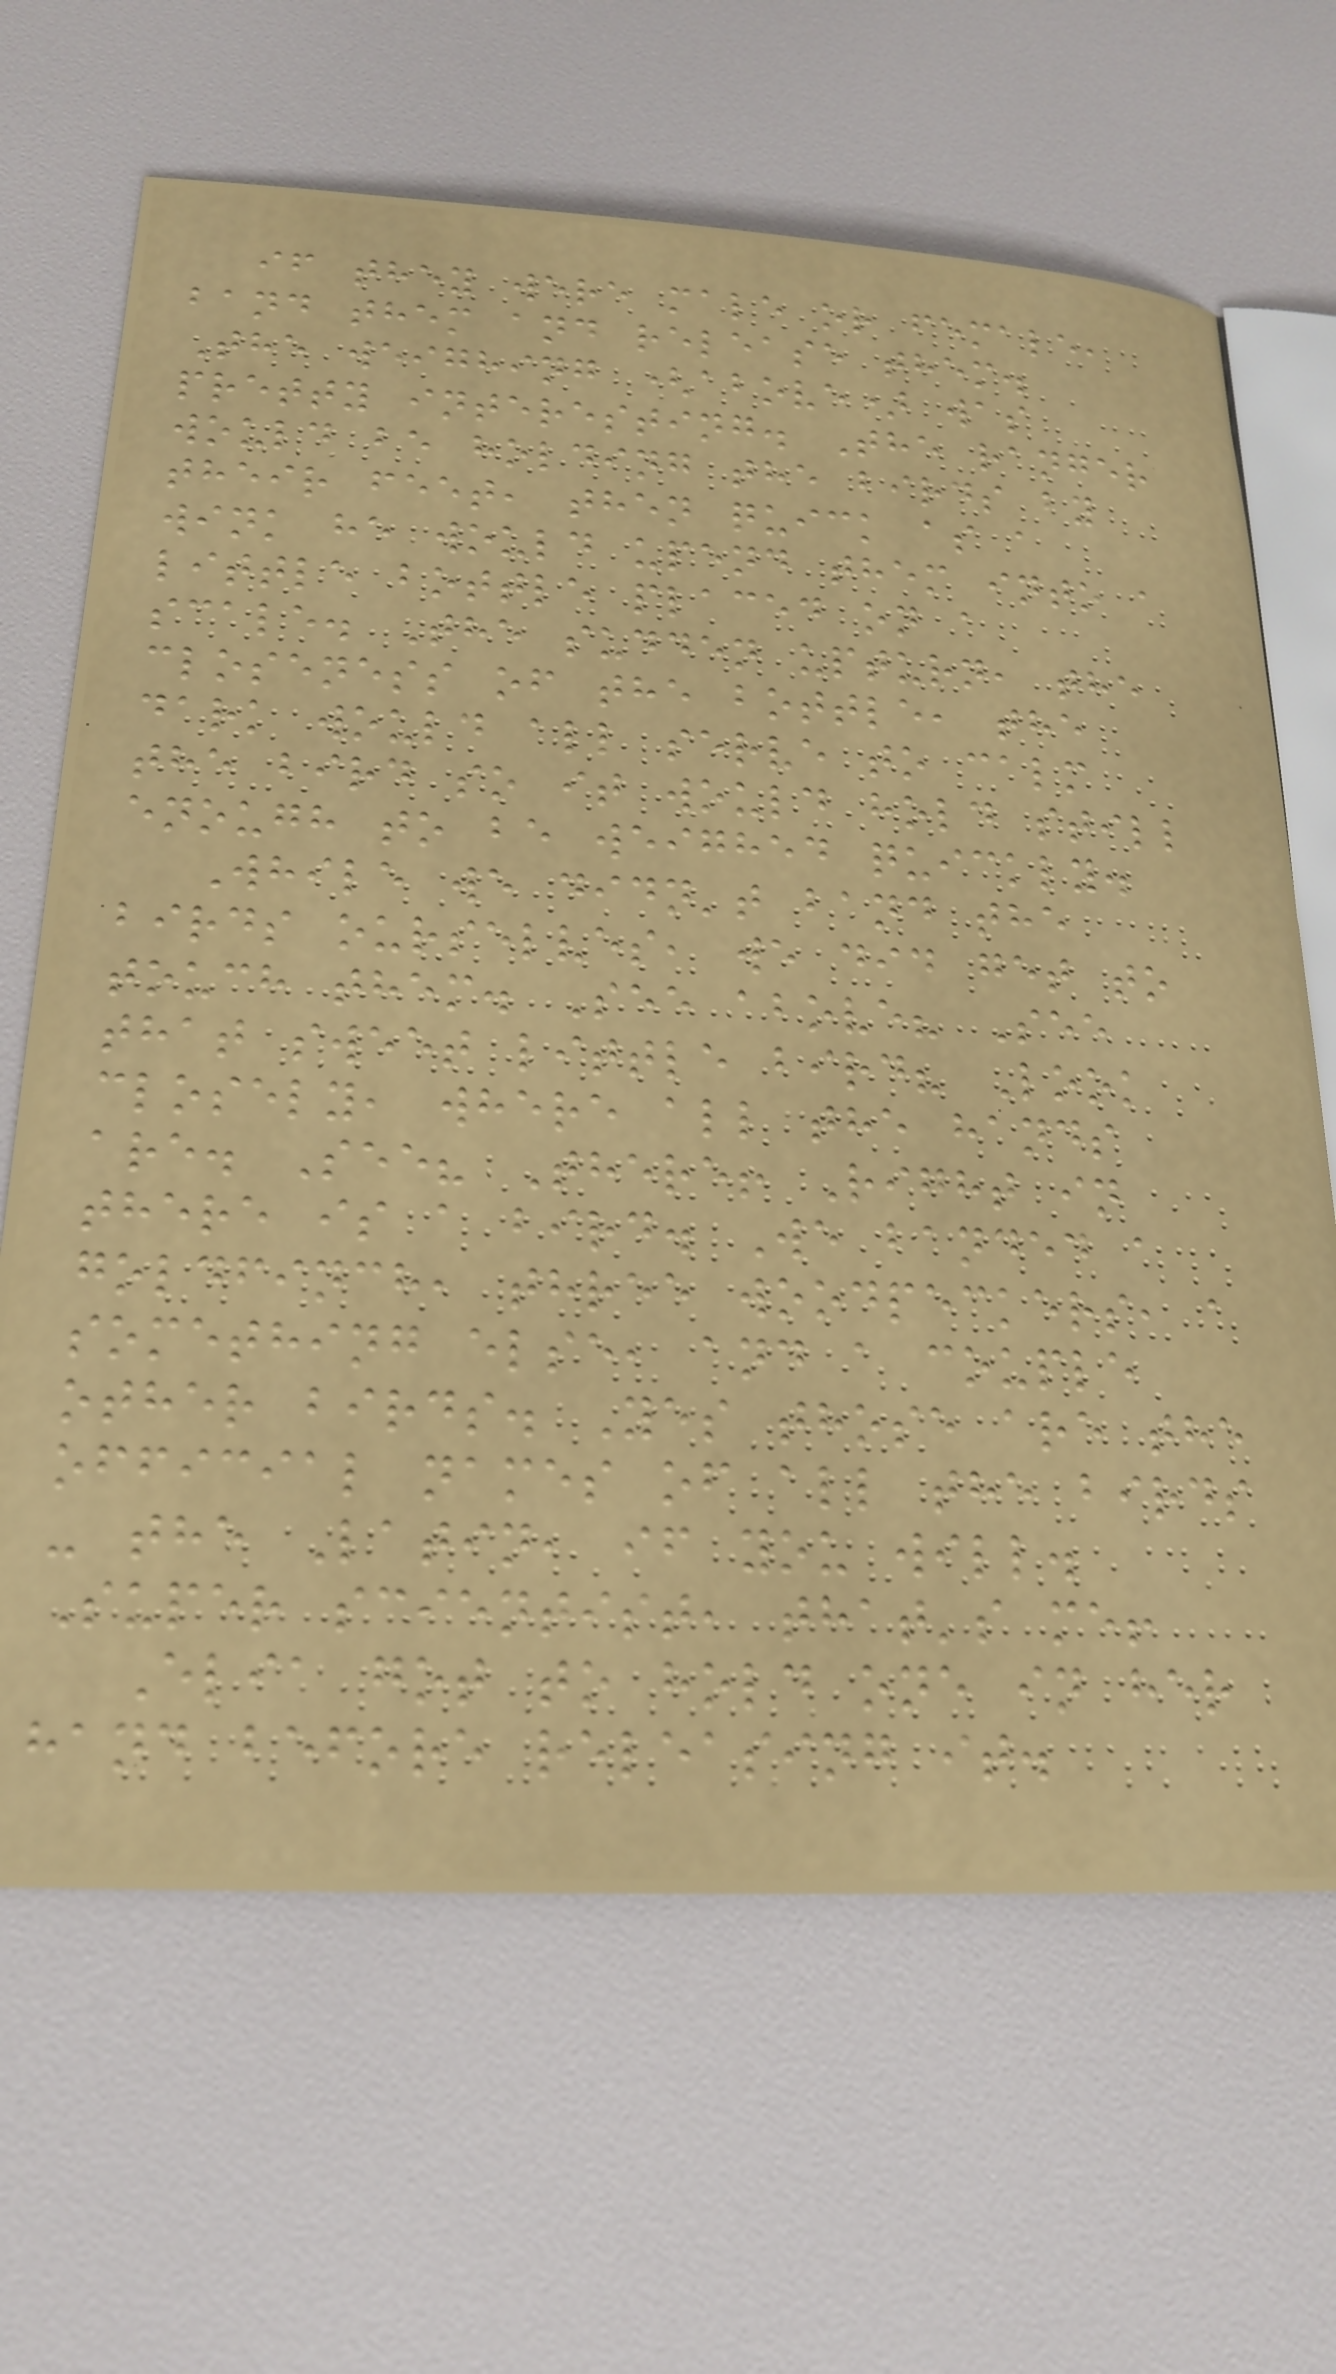if they were male or female,
band them and release them.
The weighing (above) was
pretty interesting. The ranger
would be holding the birds by
their feet, then quick as a
wink he would upend them into a
little bottle placed on a
scale. The sudden upturn, the
closeness of the bottle, the
dark would all serve to calm
the bird so it would hold still
enough to be weighed quickly.
While we didn't band the
birds ourselves, we did get to
touch them. See above? See
that sweet little bird? Look
closely, where all the hands
are. See? There! Right in
there is a bird. We banded a
goldfinch, three woodpeckers, a
something else, and a couple
other birds. Yes those are the
official names of all the birds
- the Latin, if you will.
Super scientist, that's me!
Elia got to hold one in her
hand before releasing it.
